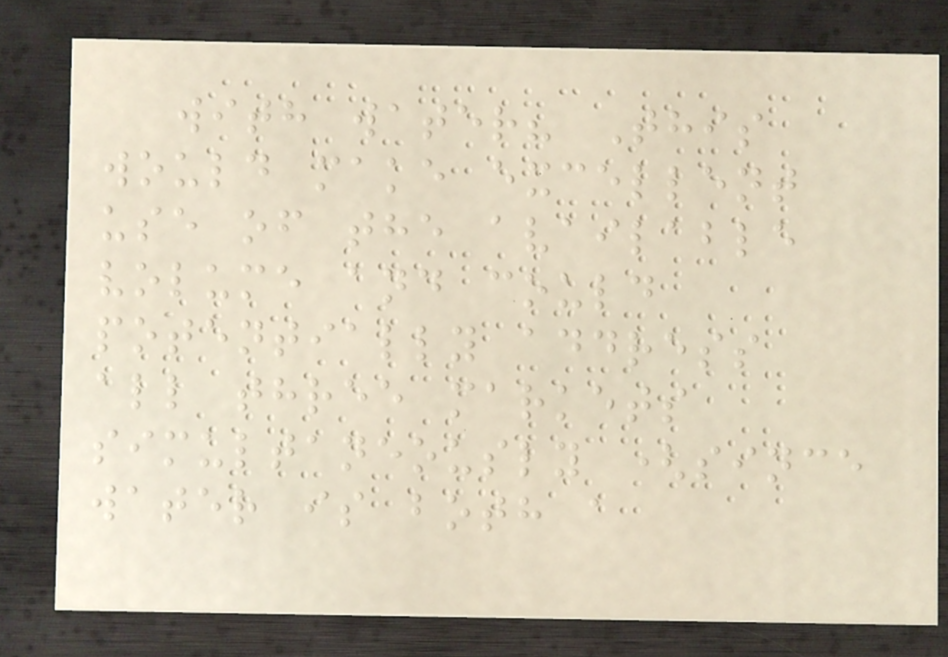with water? This
would make excellent
use of the available
volume and could
potentially address
all three markets
simultaneously (since
water is both a
